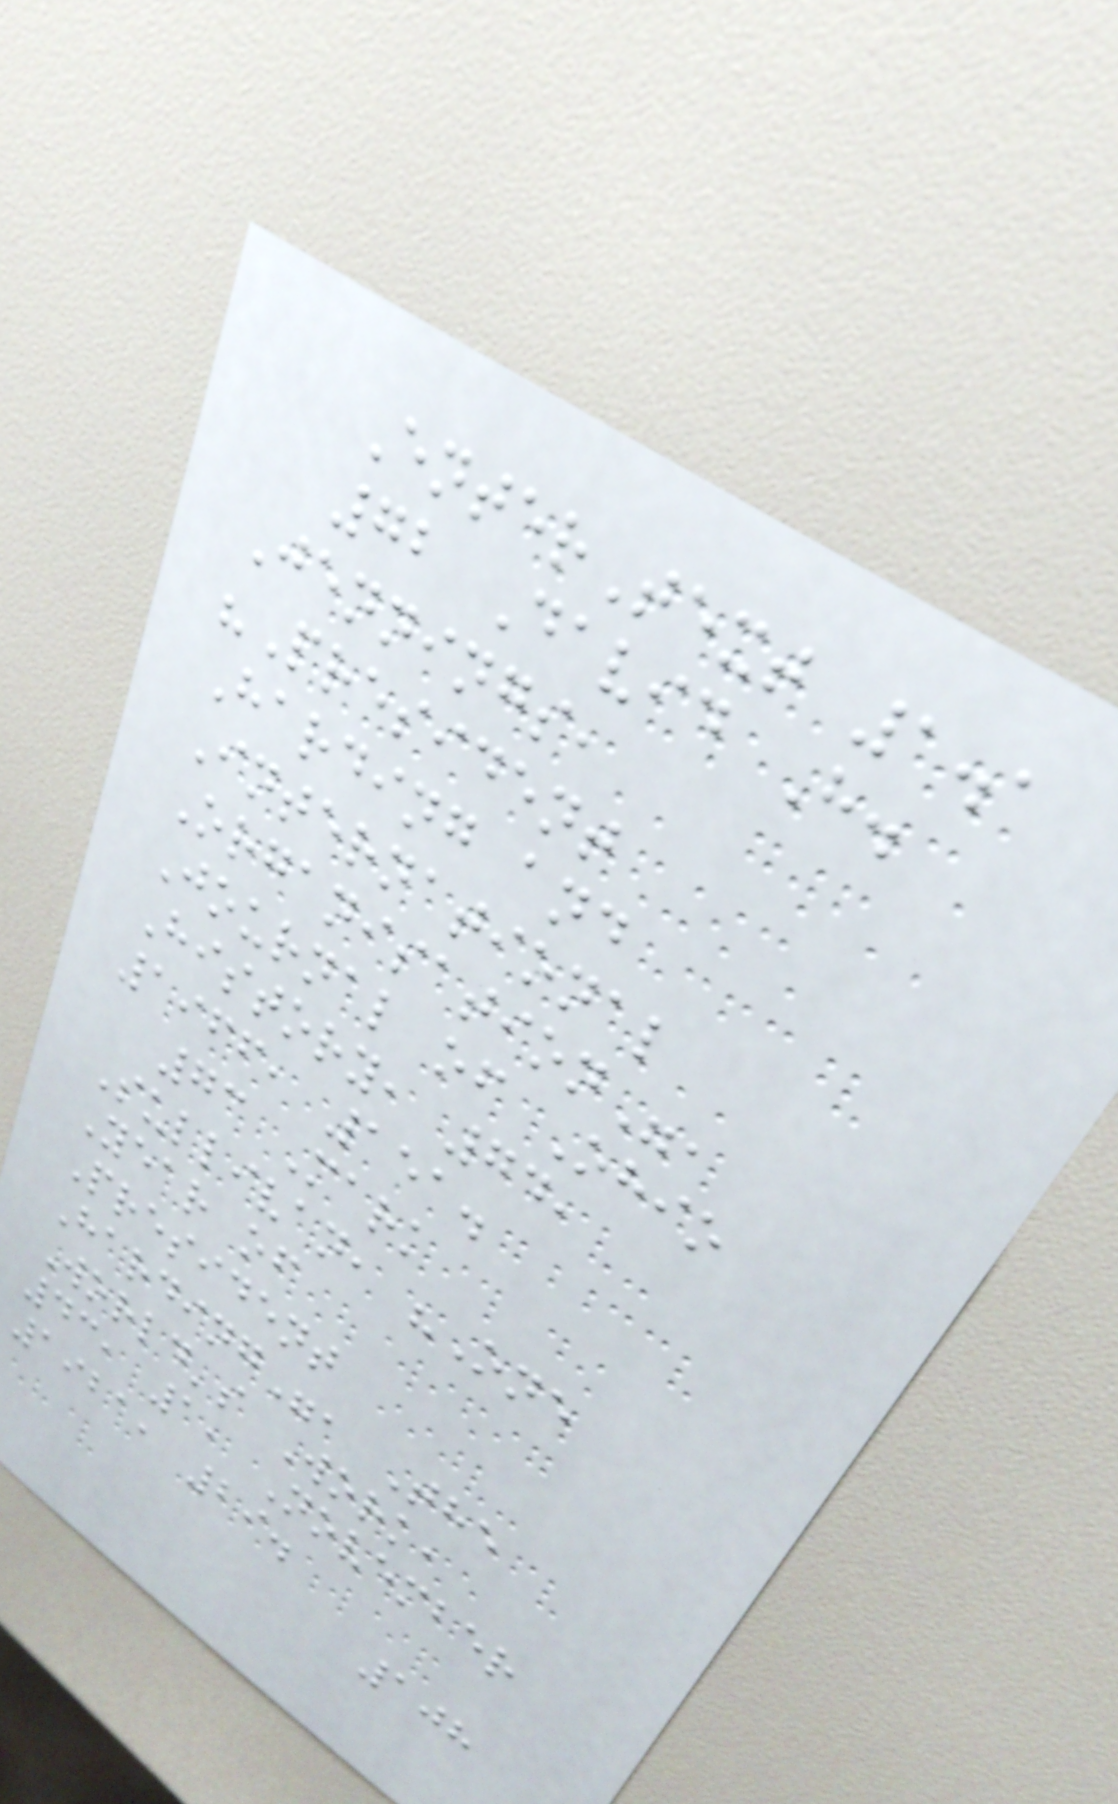EnterText 1.1
72 David H.
Jennings,
"President
Harding and
International
Organisation",
Journal of Ohio
History, 74,
1966, 151.
73 Mark
Sullivan, "One
Year of
President
Harding", The
World's Work,
43, 1, November
1921, 29.
108
